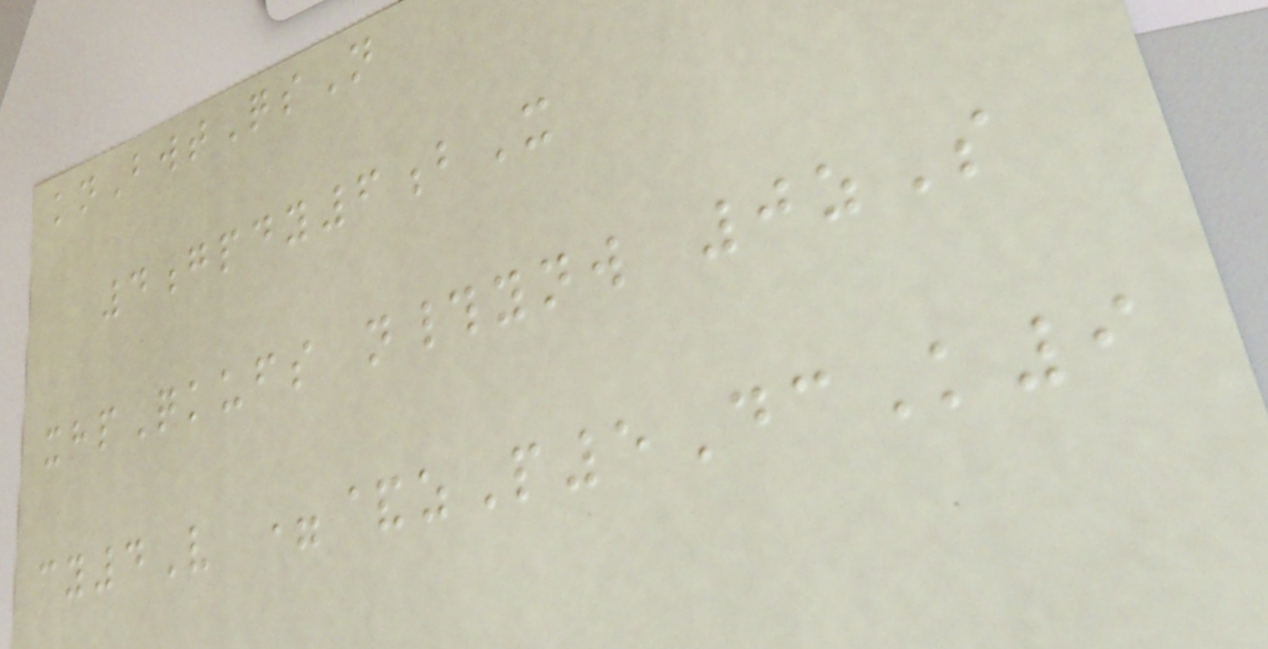knBwtQsN
4gpdy6bX
xhpQkufs n#ynw 0zS
cy4V =&zP5DcK9
